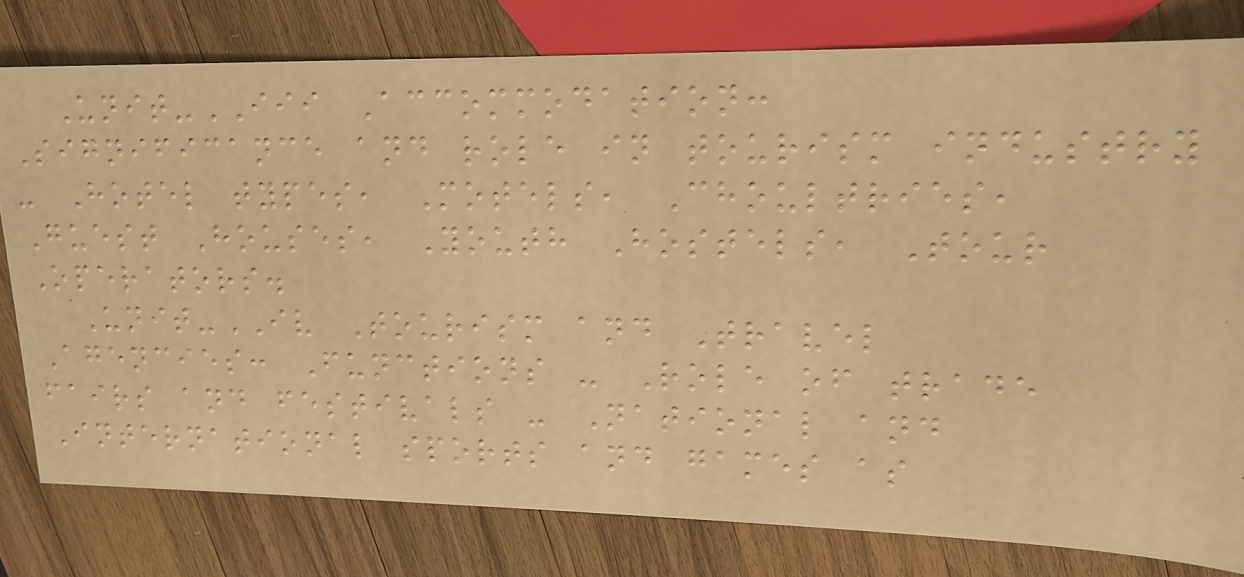Unit-III Accommodation:
Significance and role in tourism industry
- Hotel types, Motels, Choultries,
Guest Houses, Youth Hostels, Tour
Operators.
Unit-IV Tourism and Travel
Agencies: Functions - Role of trade
fairs and festivals - National and
International sports and games as
